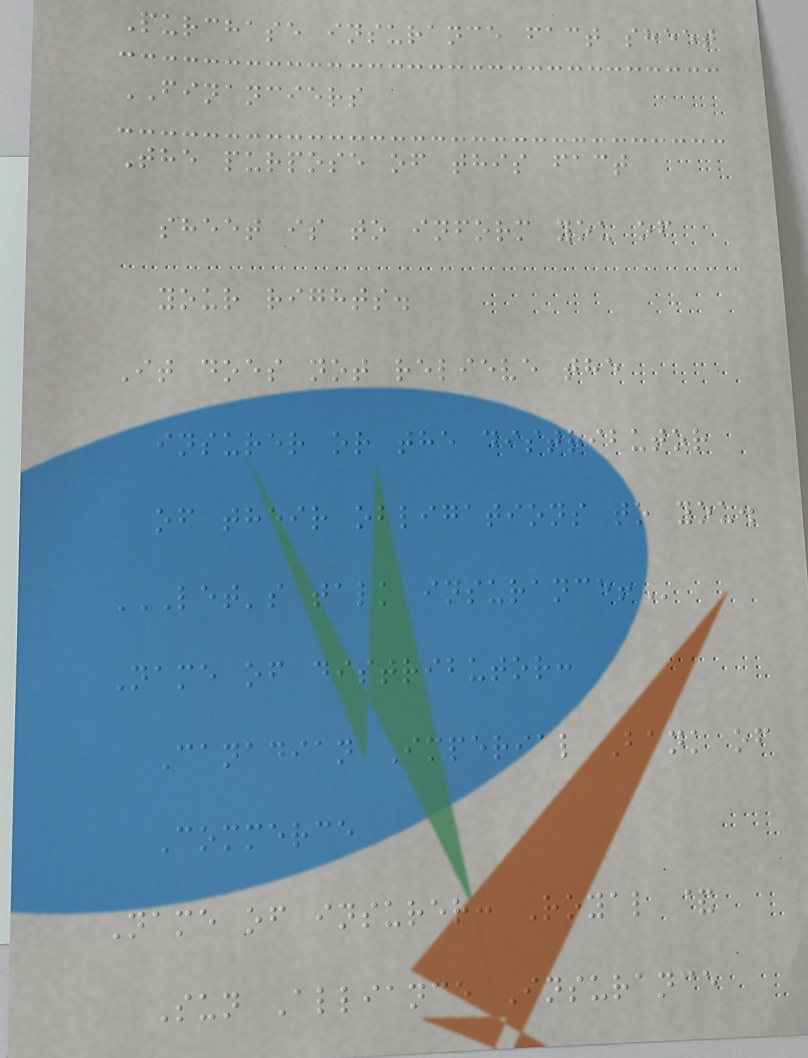Purchase insurance fact sheet
FINANCIERS
The purpose of this fact
sheet is to inform you of
your rights.
It does not relieve the
insurer or the distributor
of their obligations to you.
LET'S TALK INSURANCE!
Name of distributor:
Canadian Imperial Bank of
Commerce
Name of insurer: Royal &
Sun Alliance Insurance
